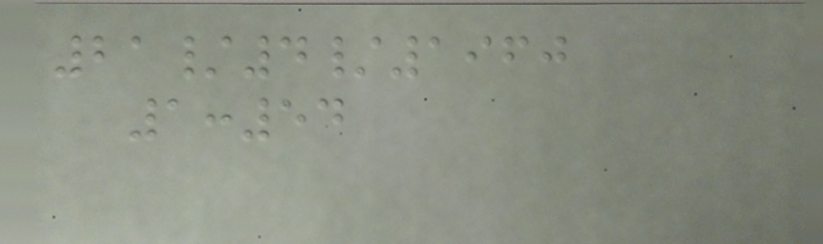21/4/1960
1:54
